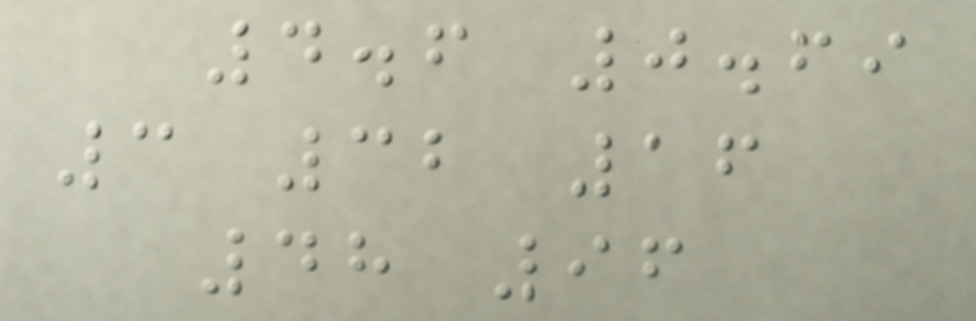4.6 0.69
3 32 16
48 96
